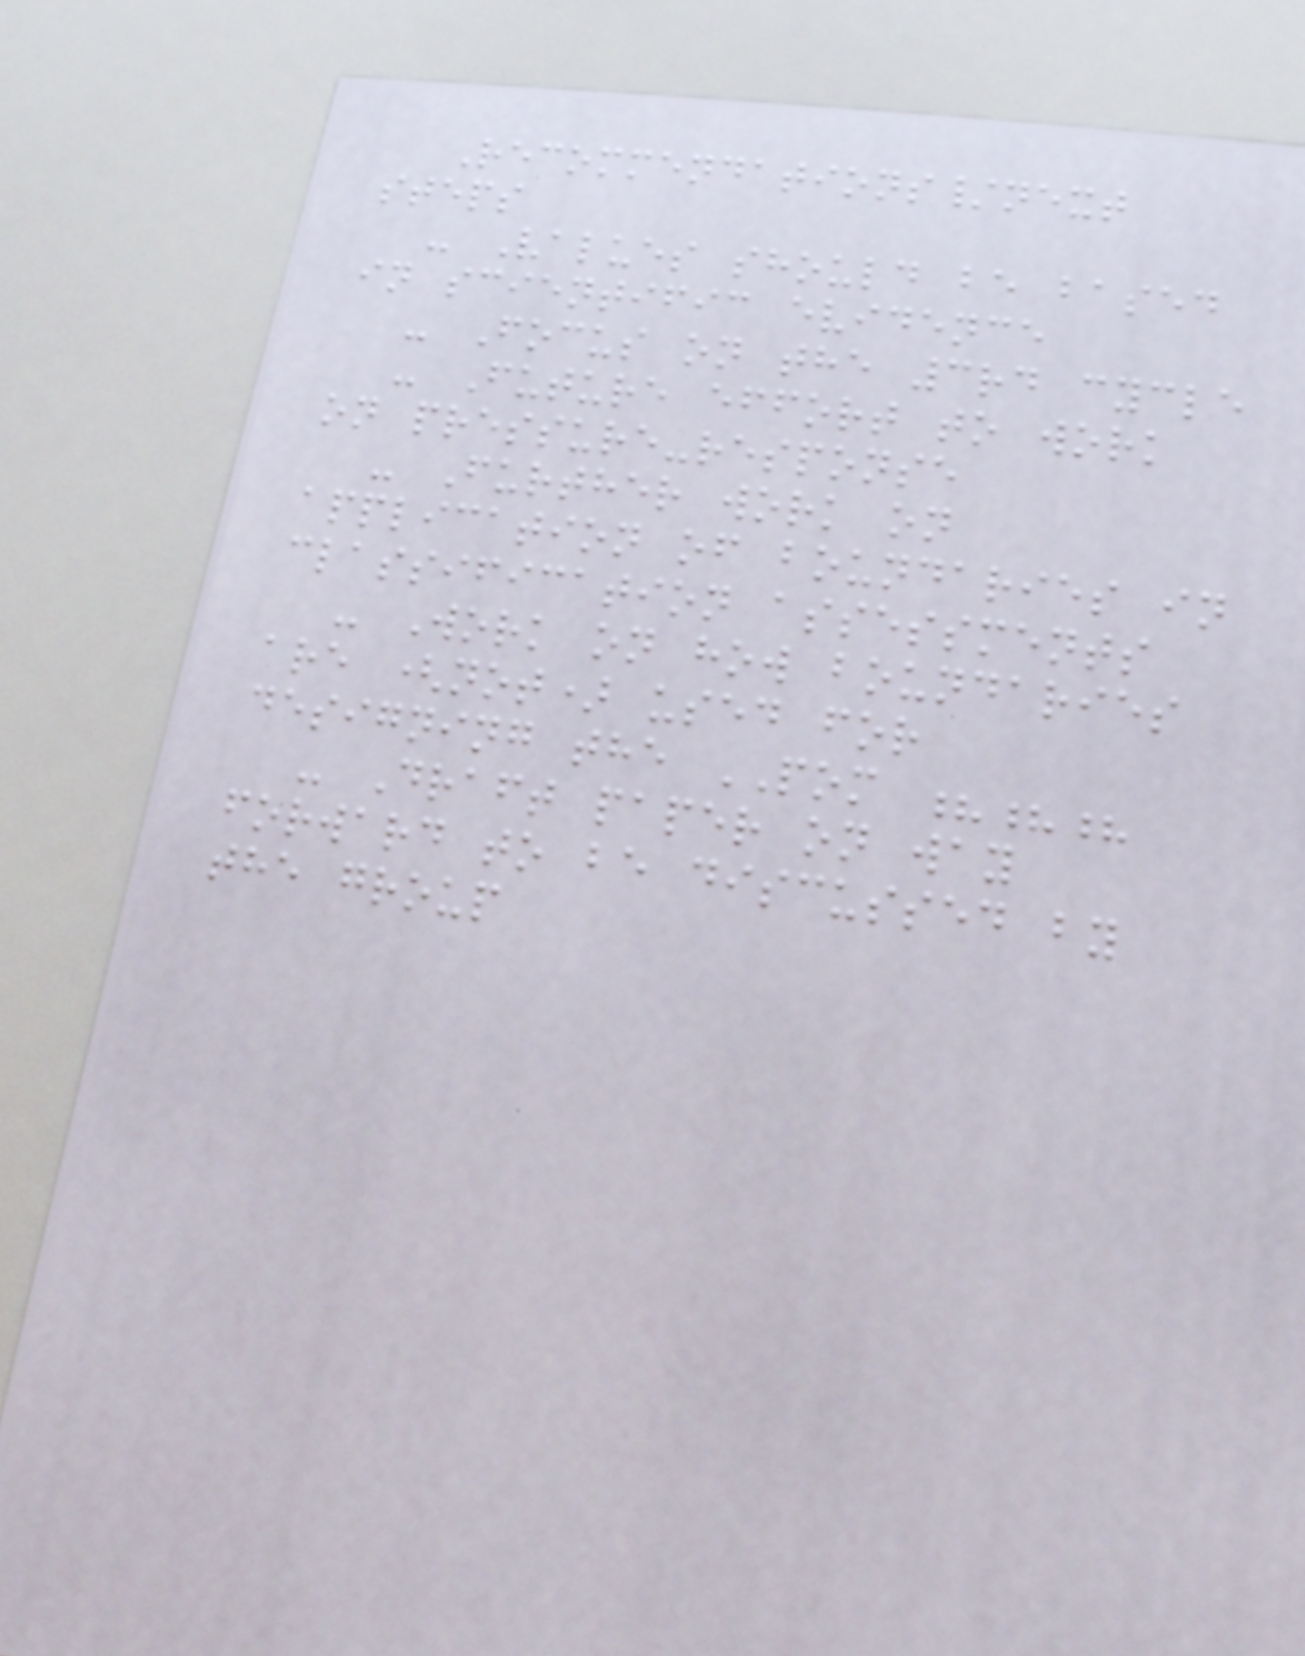Recommendations/next
steps
- Values should be based
in scientific evidence
- Focus on the 3rd cycle
- Future effort to work
on pressure-response
- Further work on
application of boundaries in
classification assessments
- Work on how boundaries
are (not) used for
designing the POM ???
- Draft paper on way
forward to be discussed by
the group
